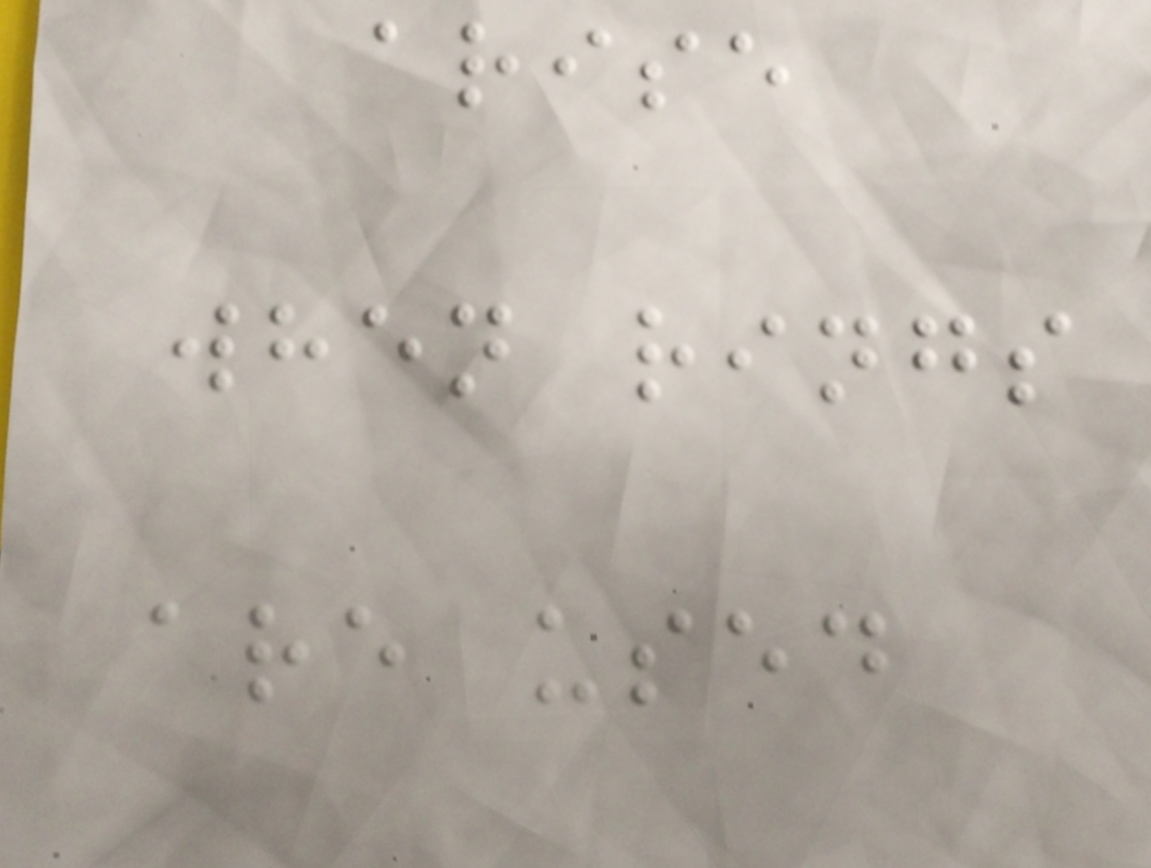arise
when rings
are used
